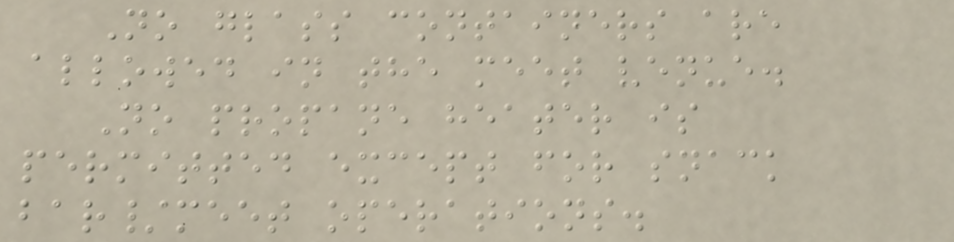No glass containers are
allowed in the meet venue.
No propane heater is
permitted except for snack
bar/meet operations.
